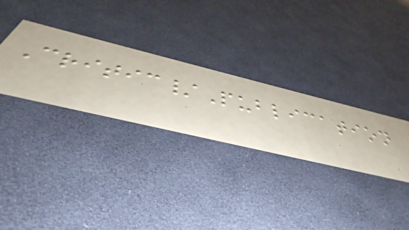Critic/Publication
